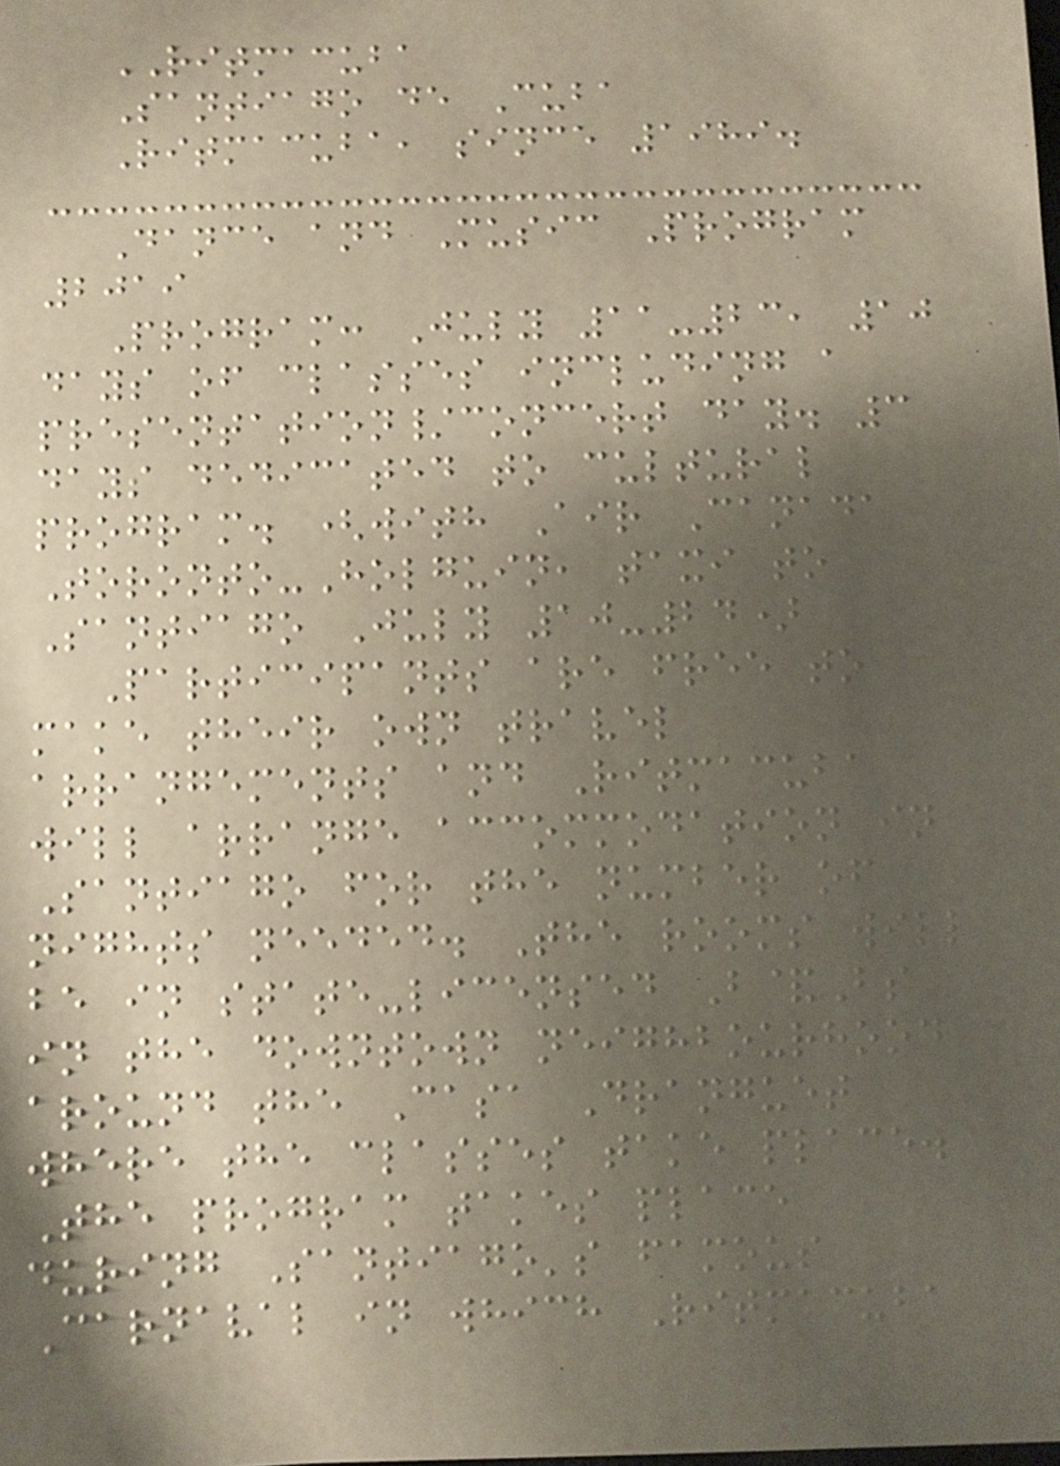RITMACUBA
Santiago de Cuba
Ritmacuba, since 1989.
Dance and Music Program
2019
Program: July 11-23, 10
days of classes including a
presentation/concert day. 3
days dedicated to cultural
program. (with Air Canada
Toronto-Holguin, taxi to
Santiago July 10-24)
Participants are free to
make their own travel
arrangements and Ritmacuba
will arrange accommodation in
Santiago for the number of
nights needed. The rooms will
be in state-licensed B&Bs
in the downtown neighbourhood
around the Casa Dranguet
where the classes take place.
The program takes place
during Santiago's famous
Carnaval in which Ritmacuba
